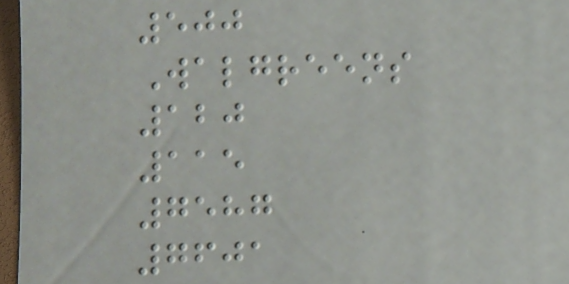500
Walgreens
120
115
7587
7601
